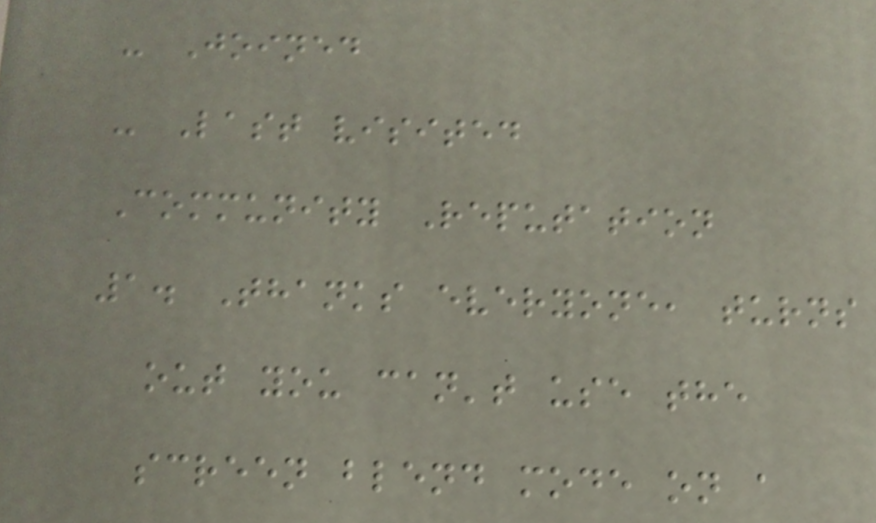- Joined
- Last visited
Community Reputation
1. Thanks everyone, turns
out you can't use the
screen blend mode on a
